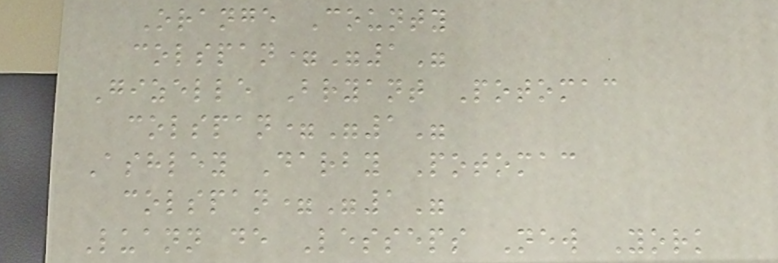Orange County
colspan="1"
Gizelle Bryant Potomac
colspan="1"
Ashley Darby Potomac
colspan="1"
Luann de Lesseps New York
